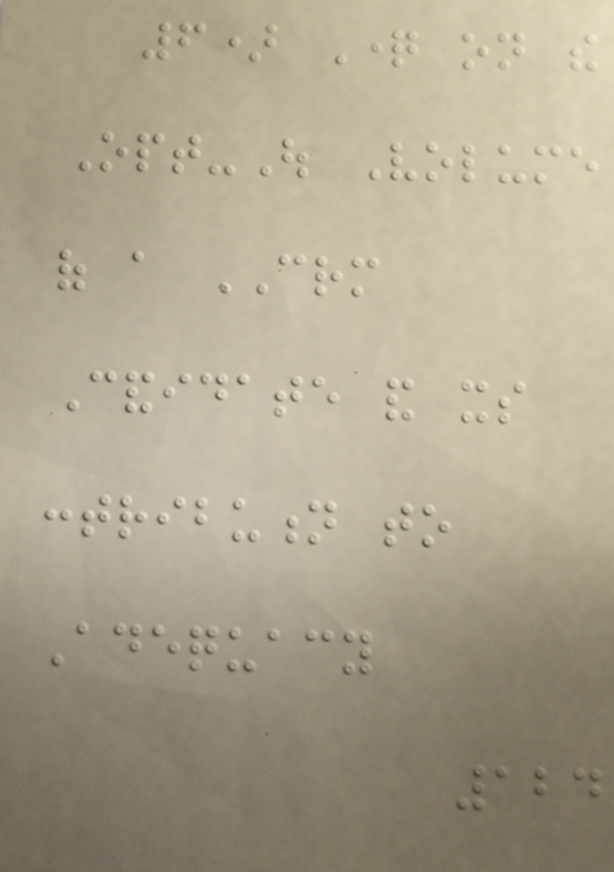6) Question on the
Opt-Out Volume
of a CRM
Candidate and its
contribution to
Adequacy
124
